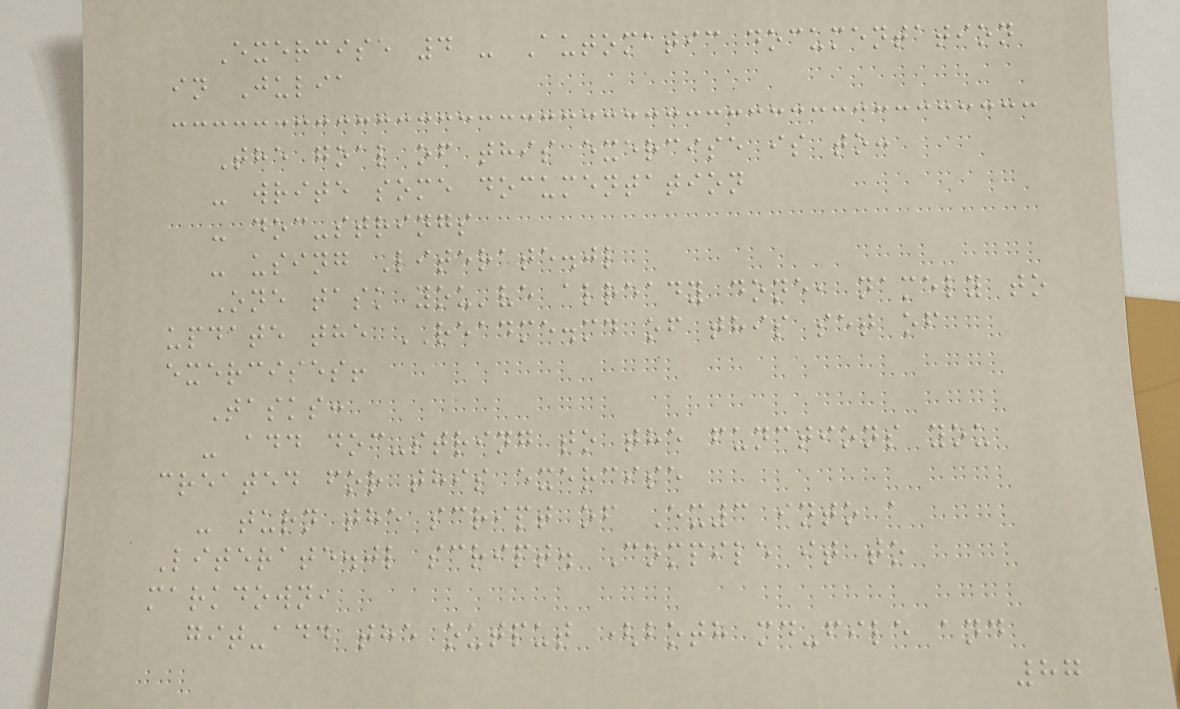Exercise 4 - Automatic documentation
in Julia
The goal of this exercise is to:
- write some documentation
- doc-strings
- using Literate.jl
One task you've already done, namely to
update the README.md of this set of
exercises!
Tasks:
- add doc-string to the functions you
created for this exercise
- turn the script of Ex3 into a
Literate.jl script. Compile it to
markdown,
git-add the output (both md-file and
87
